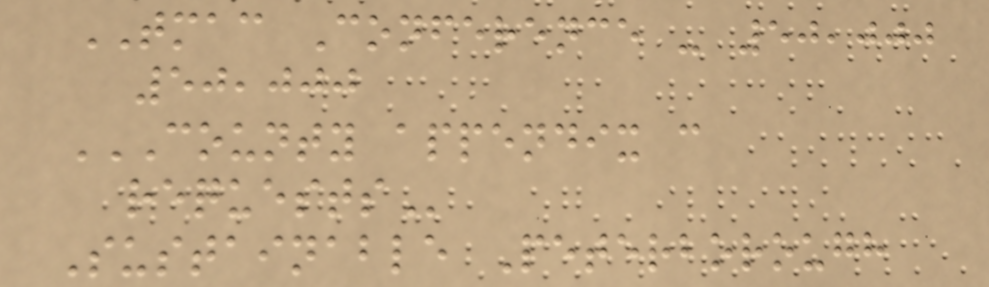TMAC Conference - 50,000
50,000
COUNTY APPENDIX C
REQUESTS
Sustainable Peterborough
